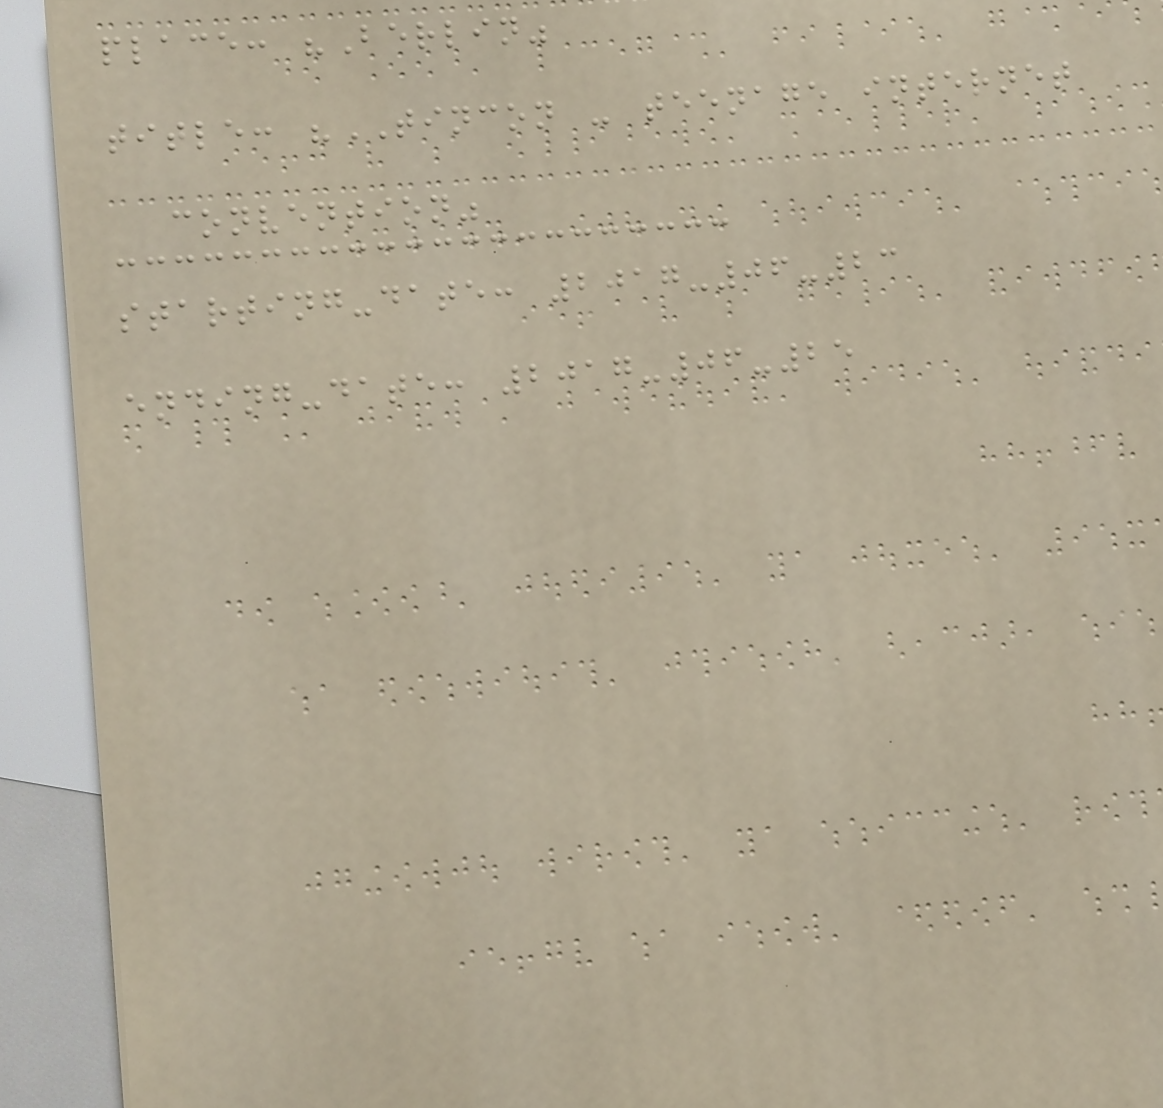place: "Berlin"
title: "TINCON - teenage internet
convention"
starting-date: 2017-06-23
ending-date: 2017-06-25
